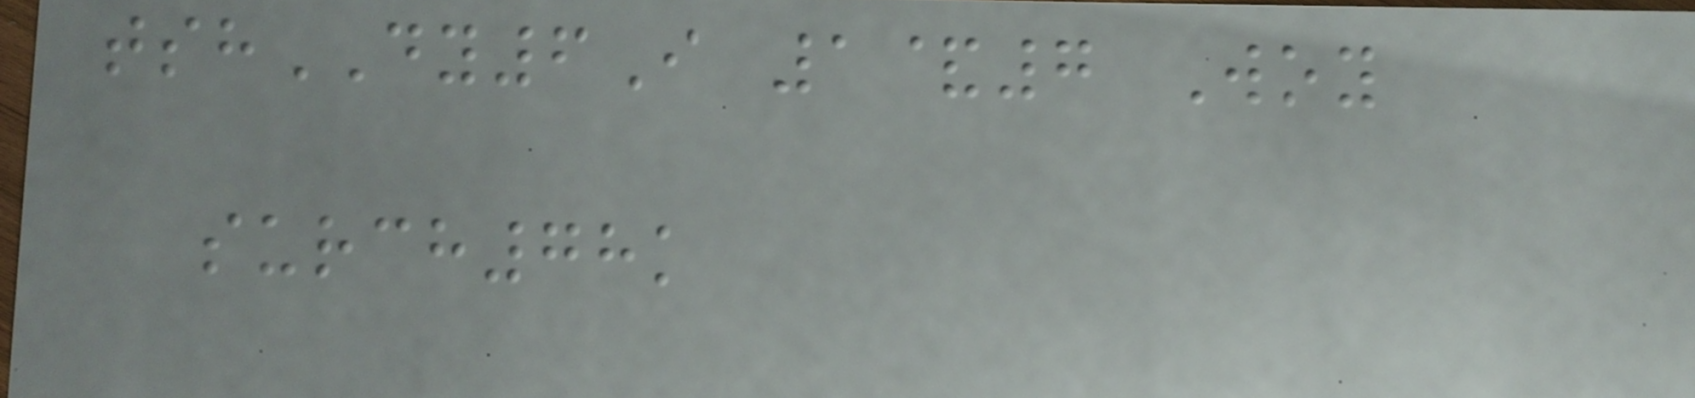tshDY6I 1&7 Woy
surch78k
